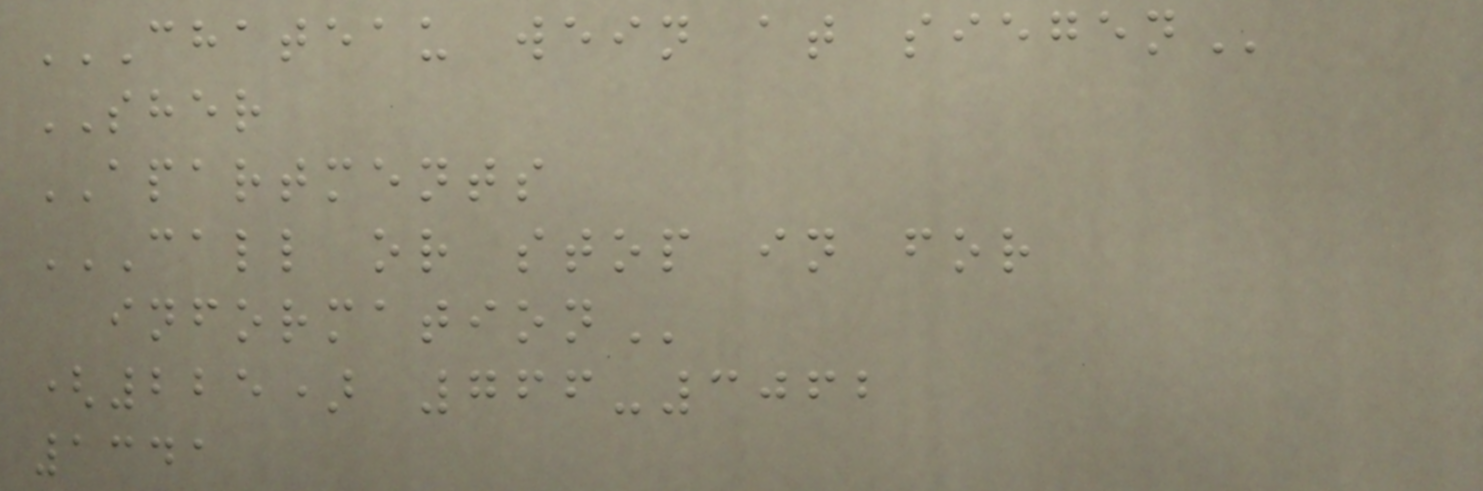CHATEAU WEIN AT SIEGEN
SHER
APARTMENTS
CALL OR STOP IN FOR
INFORMATION
(225) 766-3062
1341
